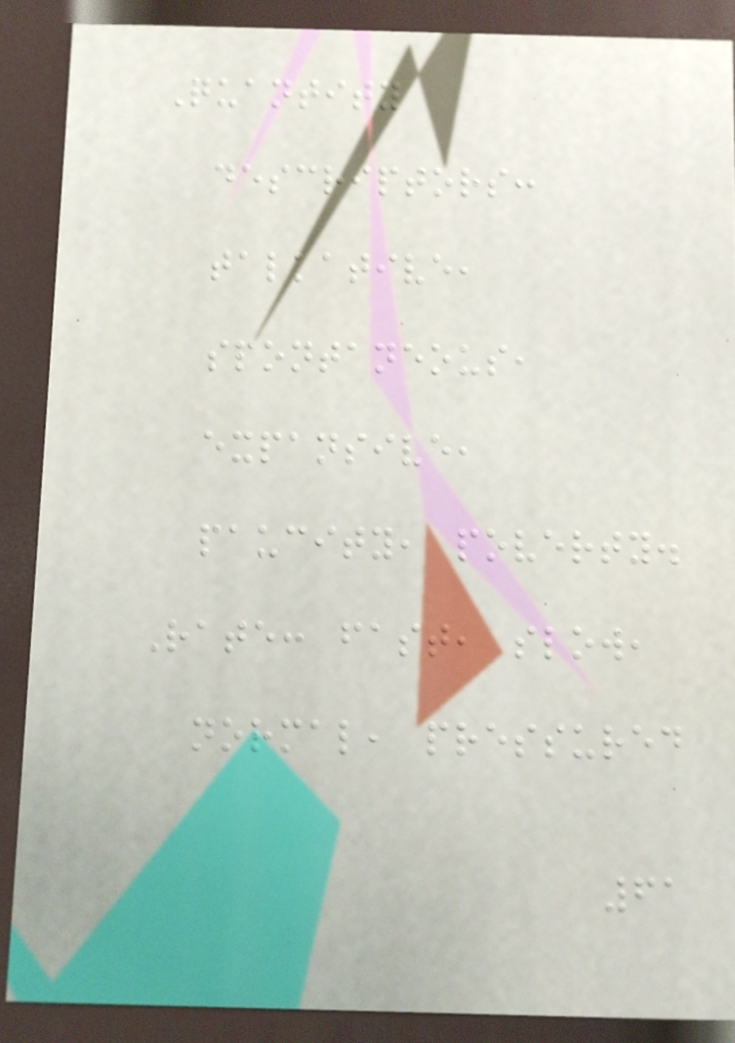Quantity
descriptors:
talkative,
spontaneous,
expansive,
paucity, poverty.
Rate: fast, slow,
normal, pressured
61
